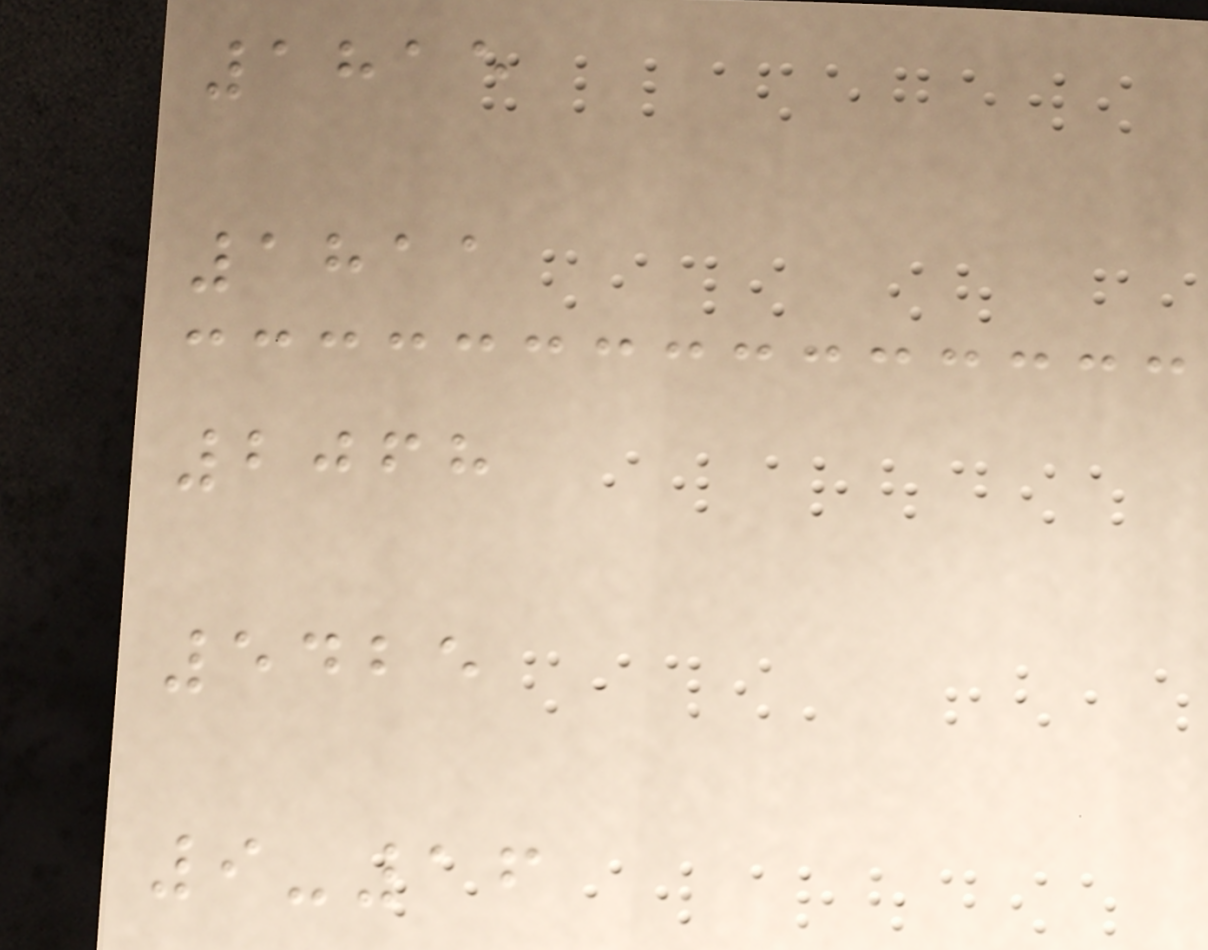1815
1811
2068
5425
9-16
